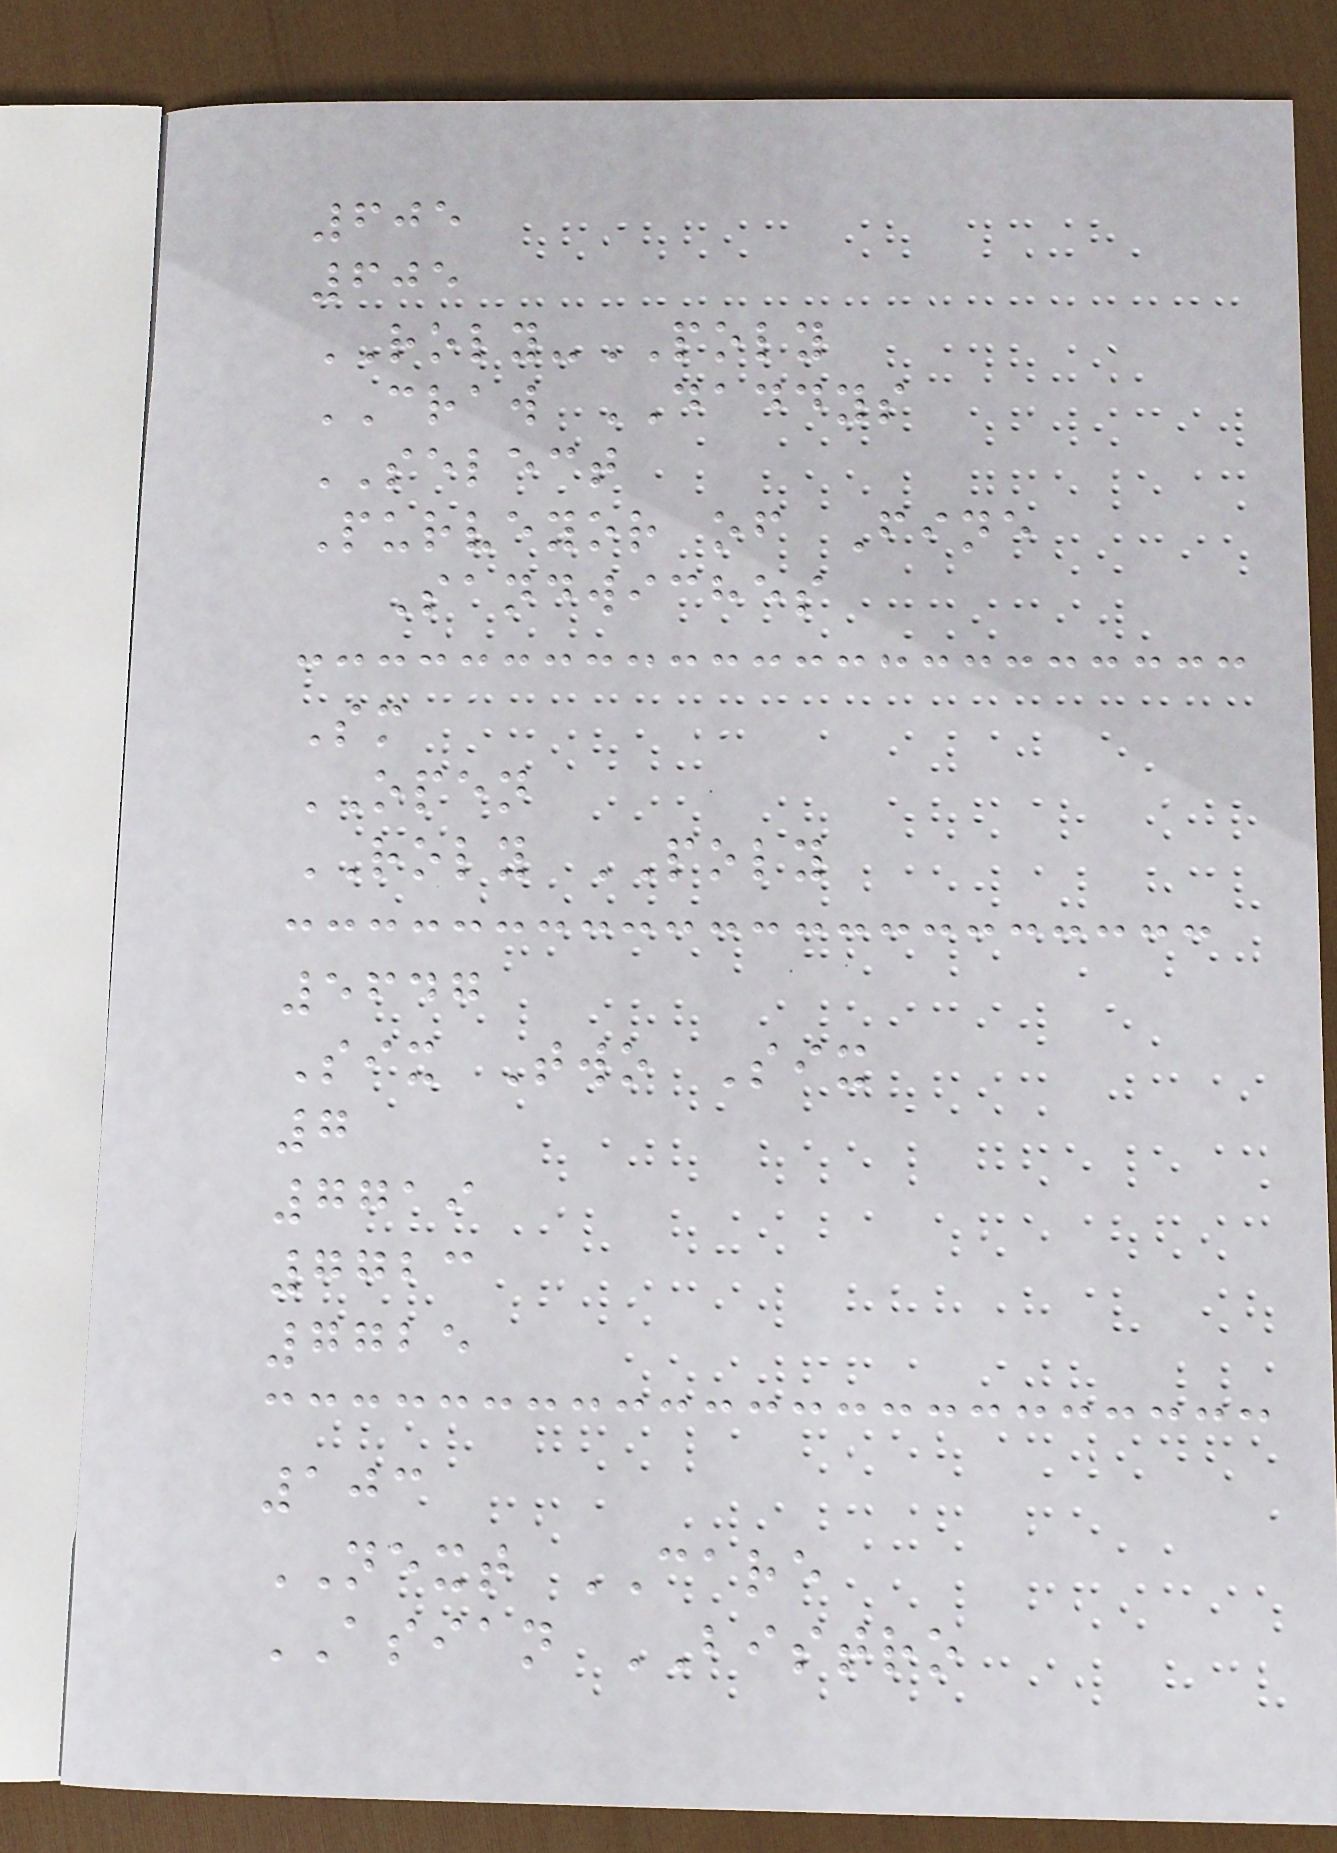605
605
ROLY-POLY
CRAW DADDYS
SELECT
Purveyor of Fine
Sandwiches
Sm
OPEN
ROLY POLY
5647
Six Two Six
7
7719
7723
7725
103
NEXT CARE
ASIAN BISTRO
